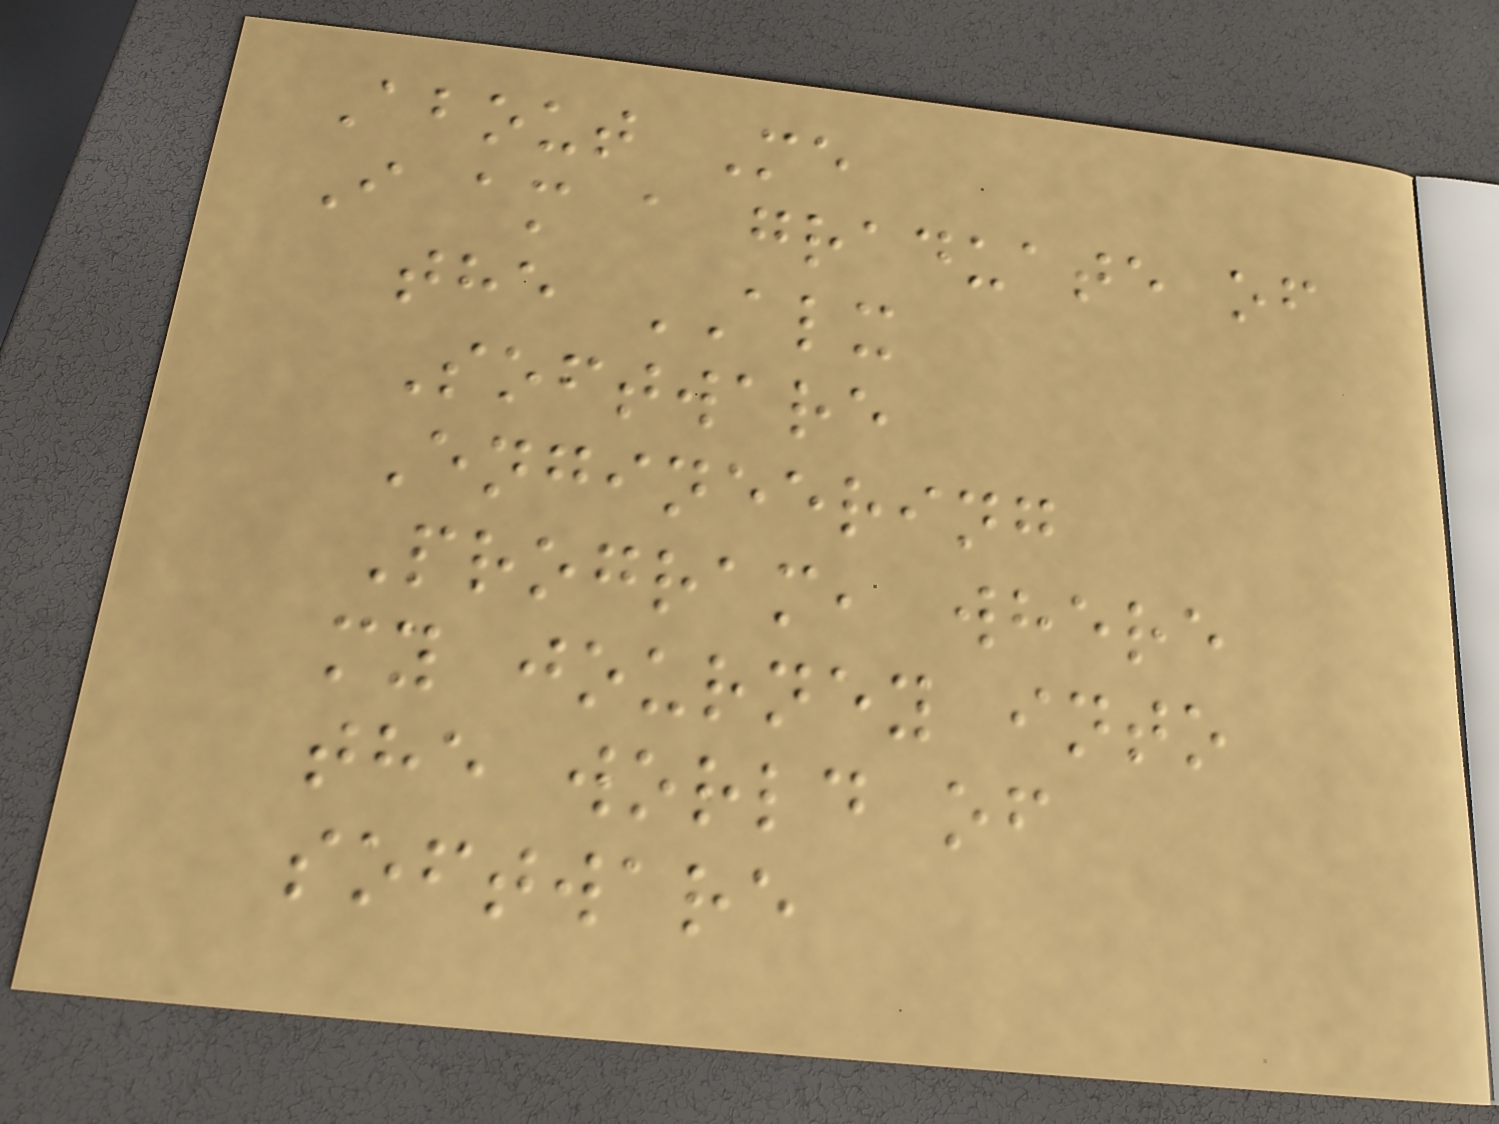About Me
I am a graduate of
the ALX
Software
Engineering
Program, where
my journey into
the world of
software
